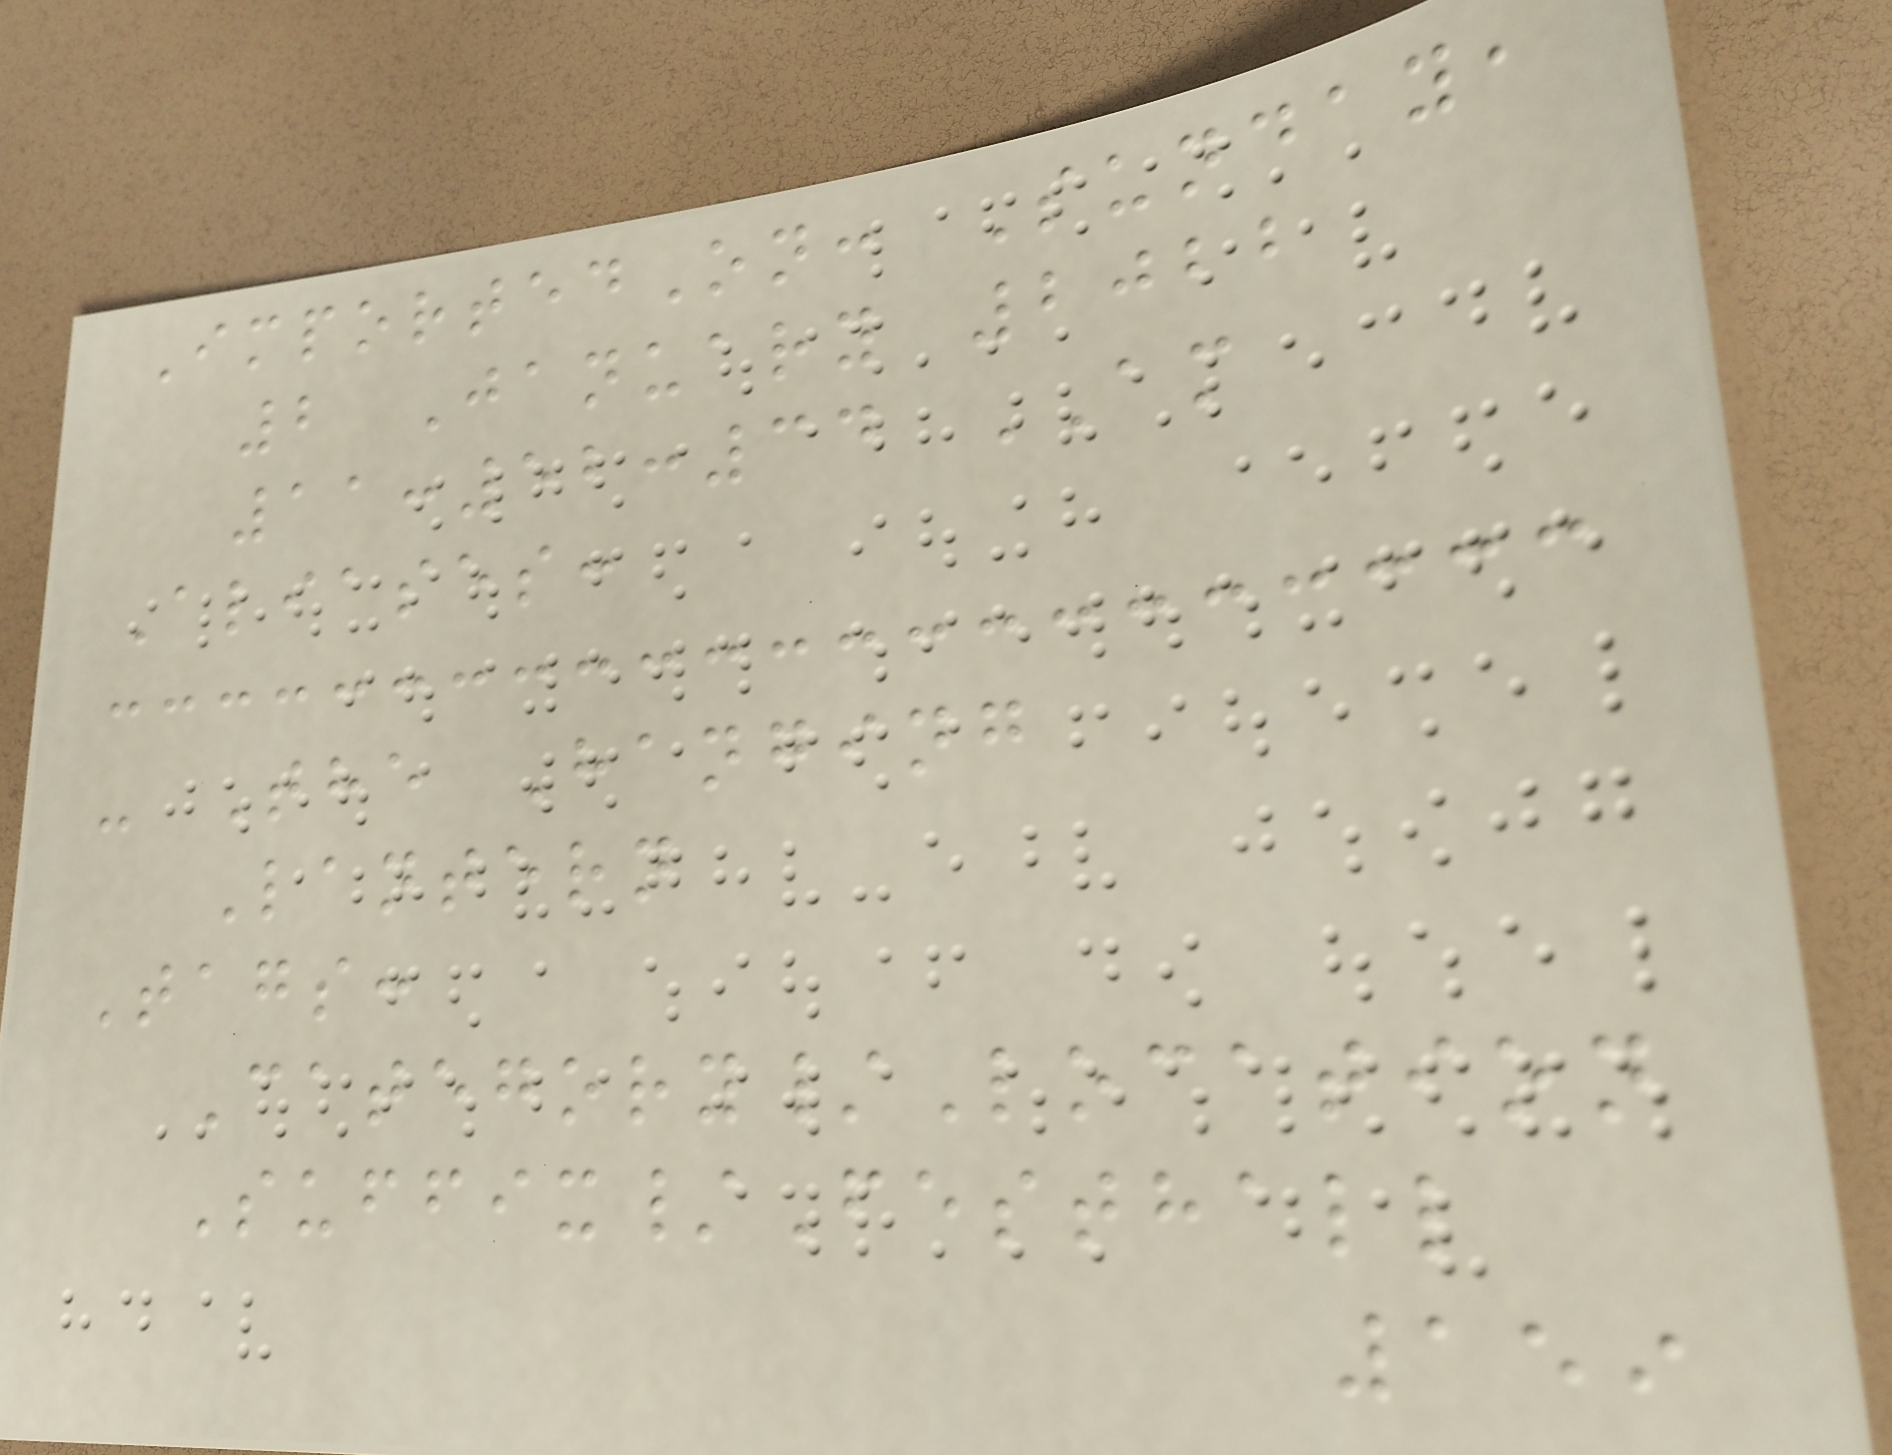ImportedOn: Sunday,
2 January 2022
11:52:34 AM
Aliases:
- The Hanging
Lantern
Tags:
Category/Location
Suffix/Festhall
159
